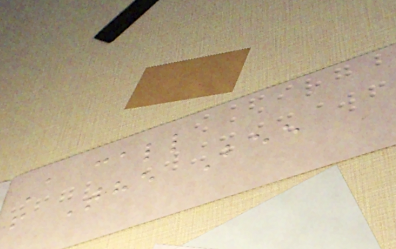A call
f The Bee
